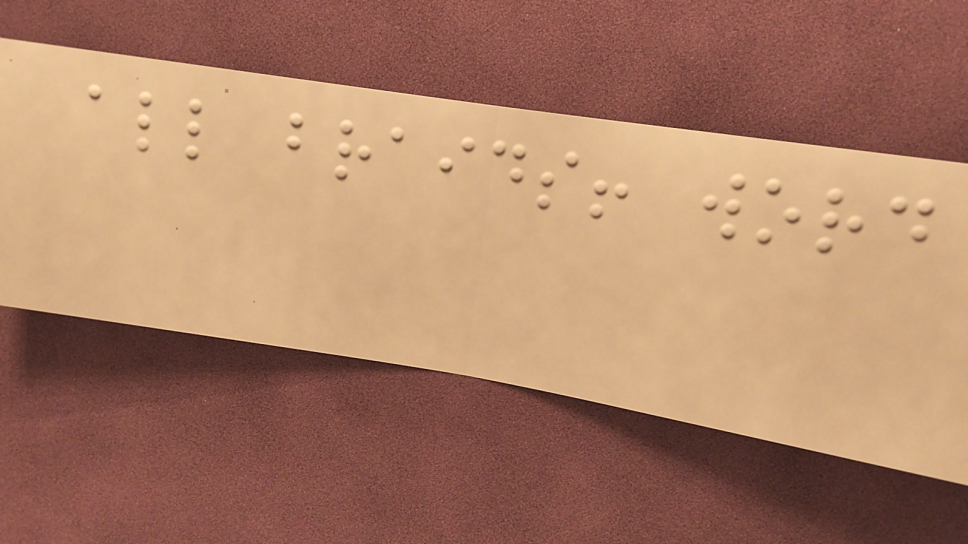all braids! word
